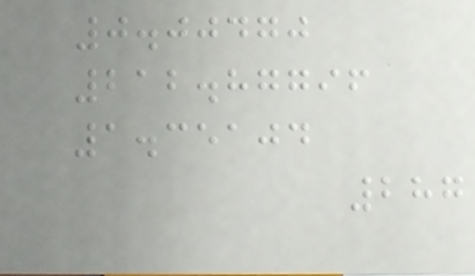0.00470
212.87796
1.35104
287
